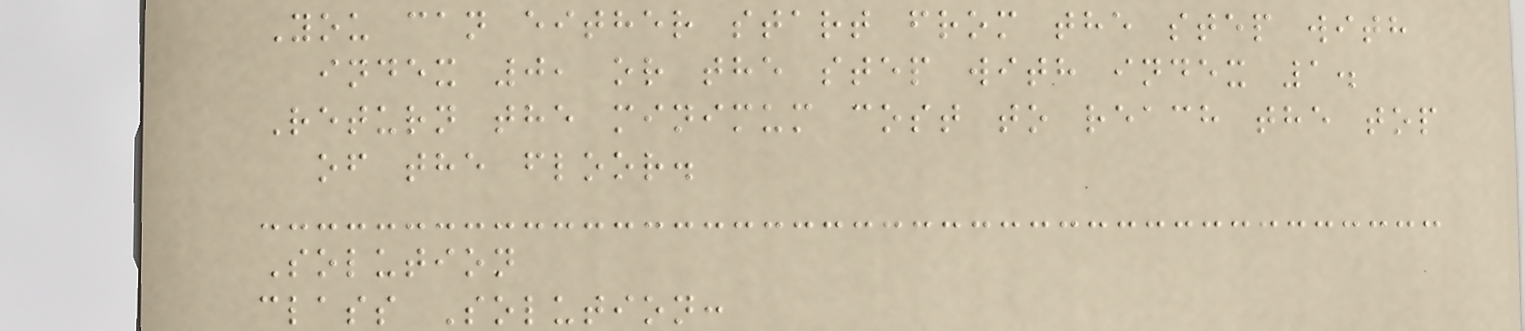You can either start from the step with
index 0, or the step with index 1.
Return the minimum cost to reach the top
of the floor.
Solution
class Solution:
